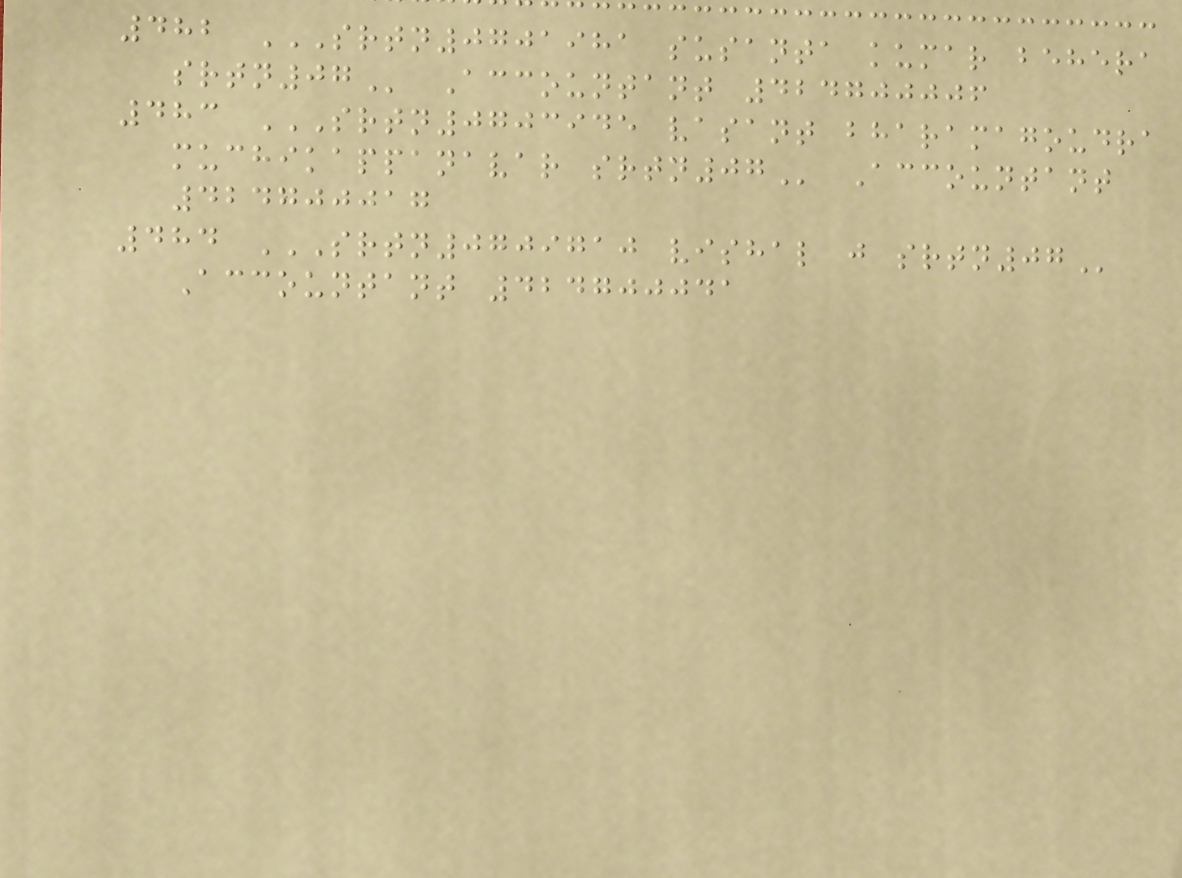482 SRTN0701981 SUSANTA KUMAR BEHERA
SRTN07 Accountant 424700006
483 SRTN0703945 VASANT BHARAMAGOUDRA
MUCHIKAPPANAVAR SRTN07 Accountant
424700017
484 SRTN0709710 VISHAL J SRTN07
Accountant 424700041
